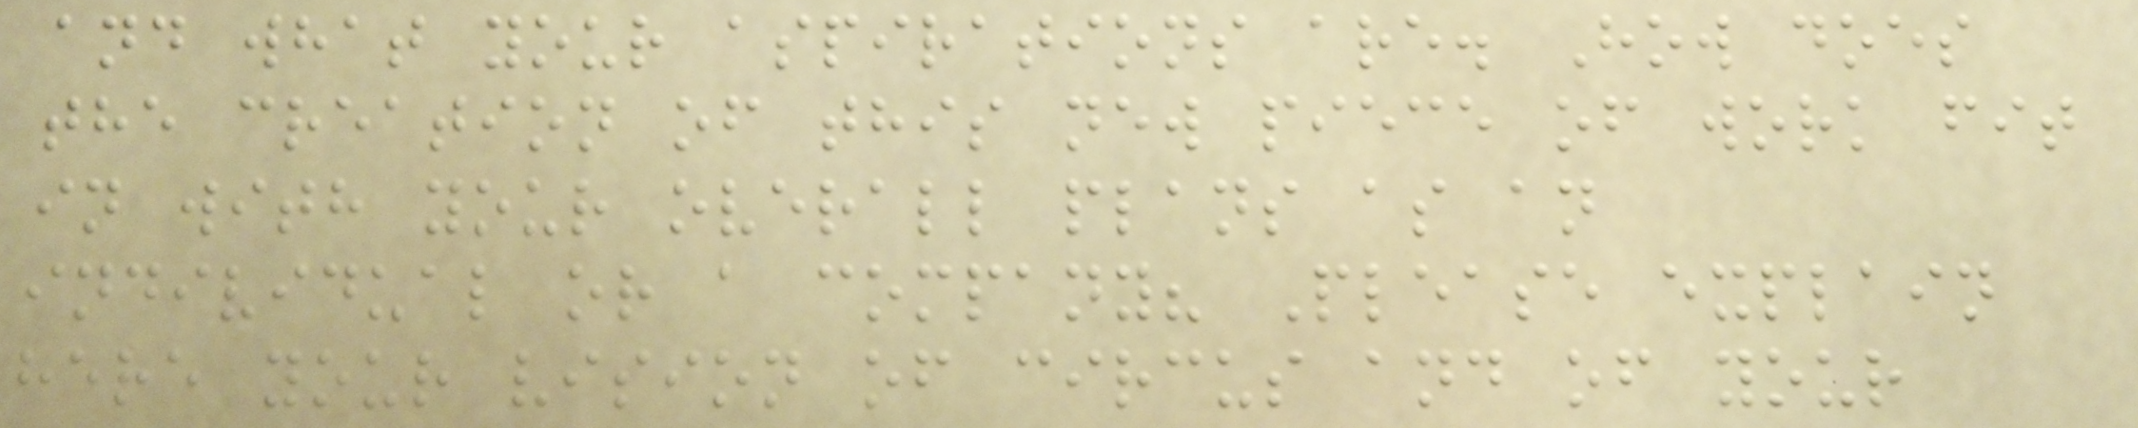and what your aspirations are. How does
the creation of this new piece of work fit
in with your overall plans as an
individual or a company? Please explain
here your vision of circus and of your
